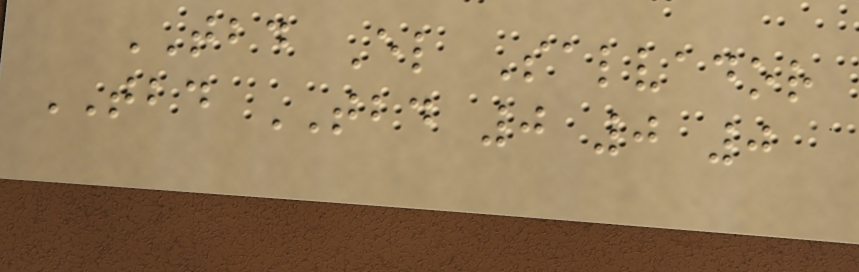TBD El Salvador
TBD TBD 0 0 0
